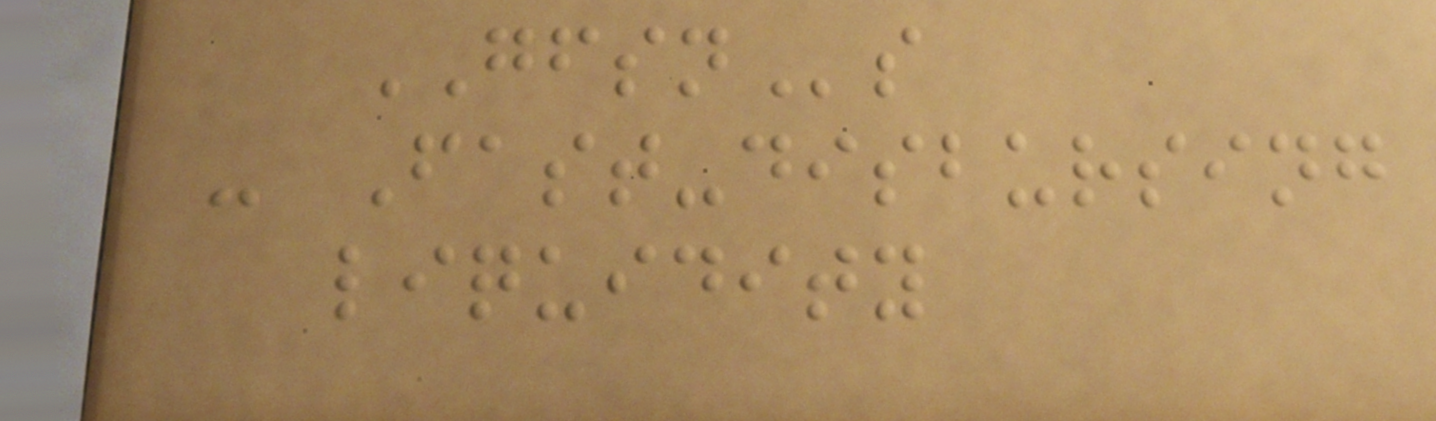GFSNs
- Fast-disbursing
liquidity
